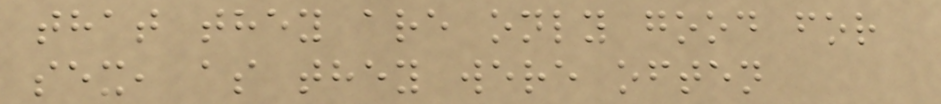that they are only good for
sex, as they were often
